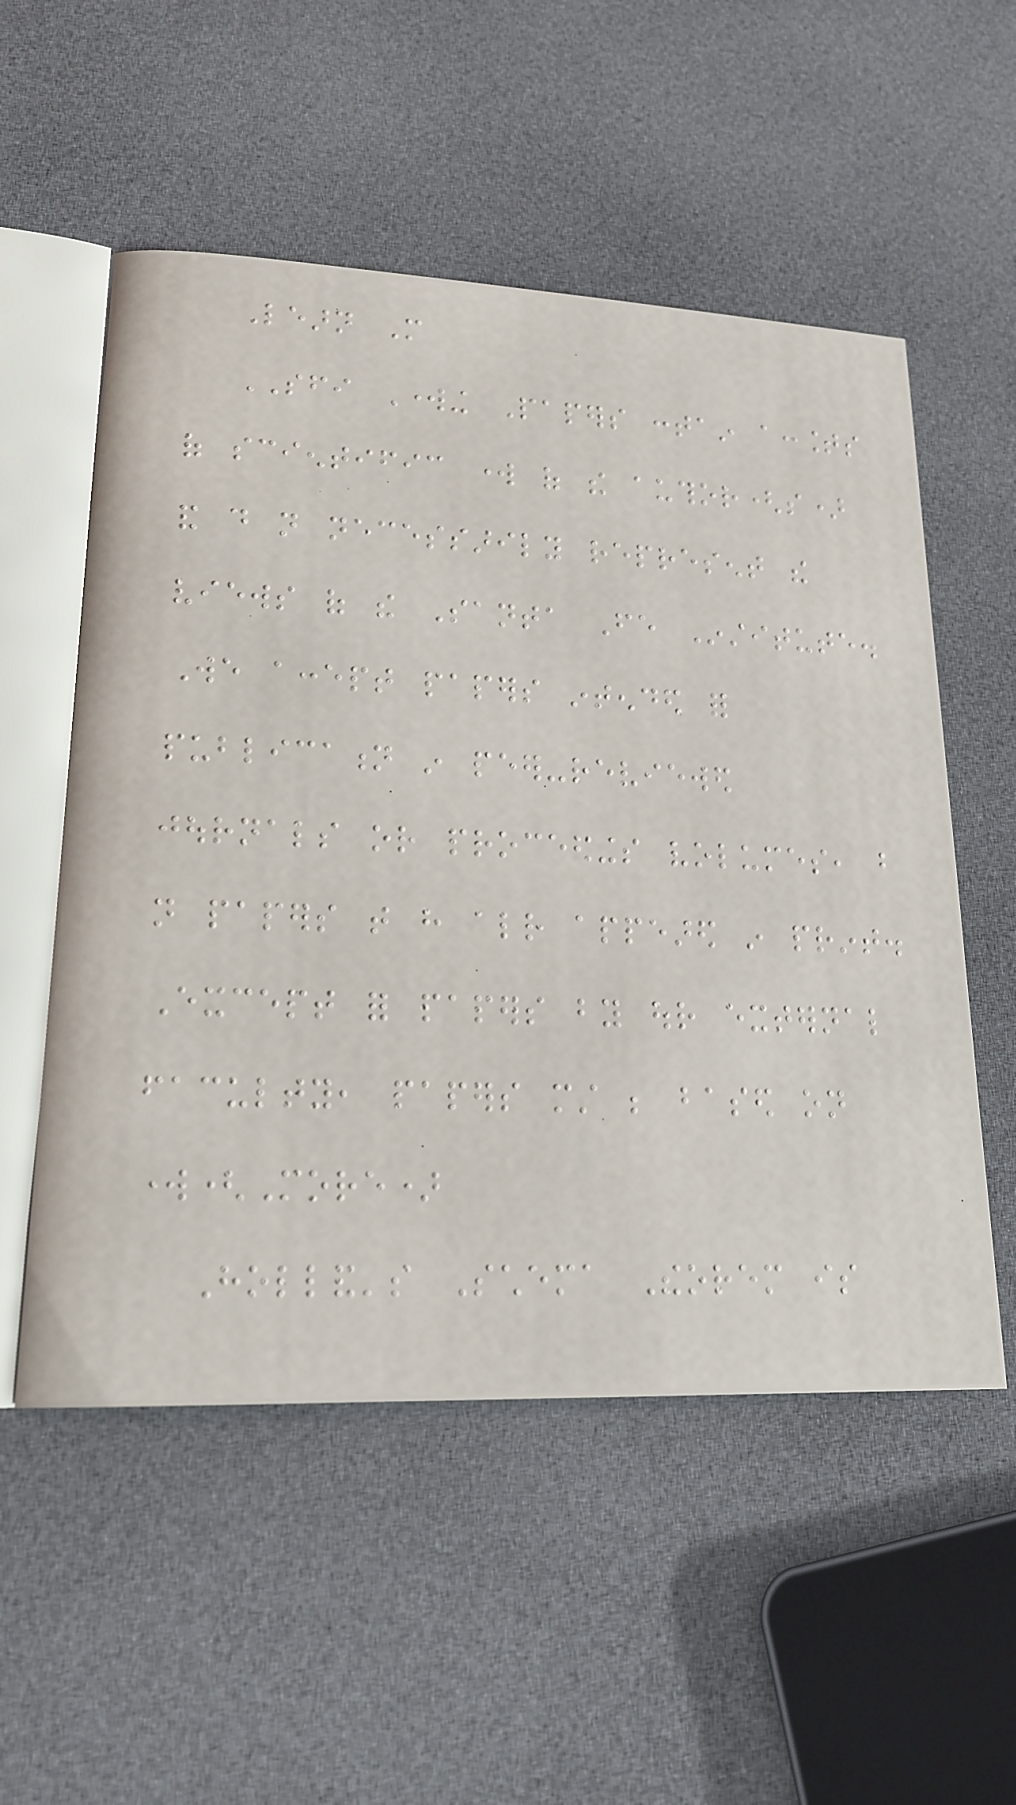Learn More
SFI Working Papers contain accounts
of scientific work of the author(s)
and do not necessarily represent the
views of the Santa Fe Institute.
We accept papers intended for
publication in peer-reviewed
journals or proceedings volumes, but
not papers that have already appeared in print.
Except for papers by our external
faculty, papers must be based on
work(More)
Holland's Schema Theorem is
